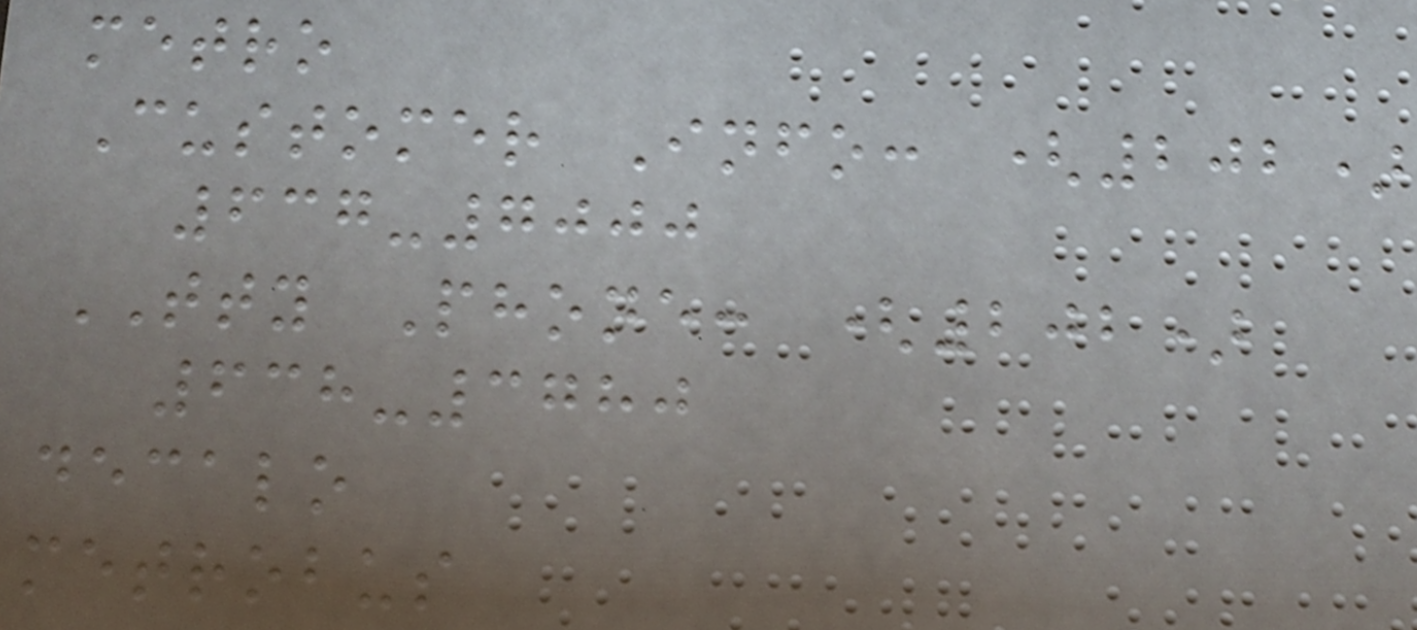metro
Customer Info: (202)
637-7000
TTY Phone: (202)
638-3780
decalo
metrobus
